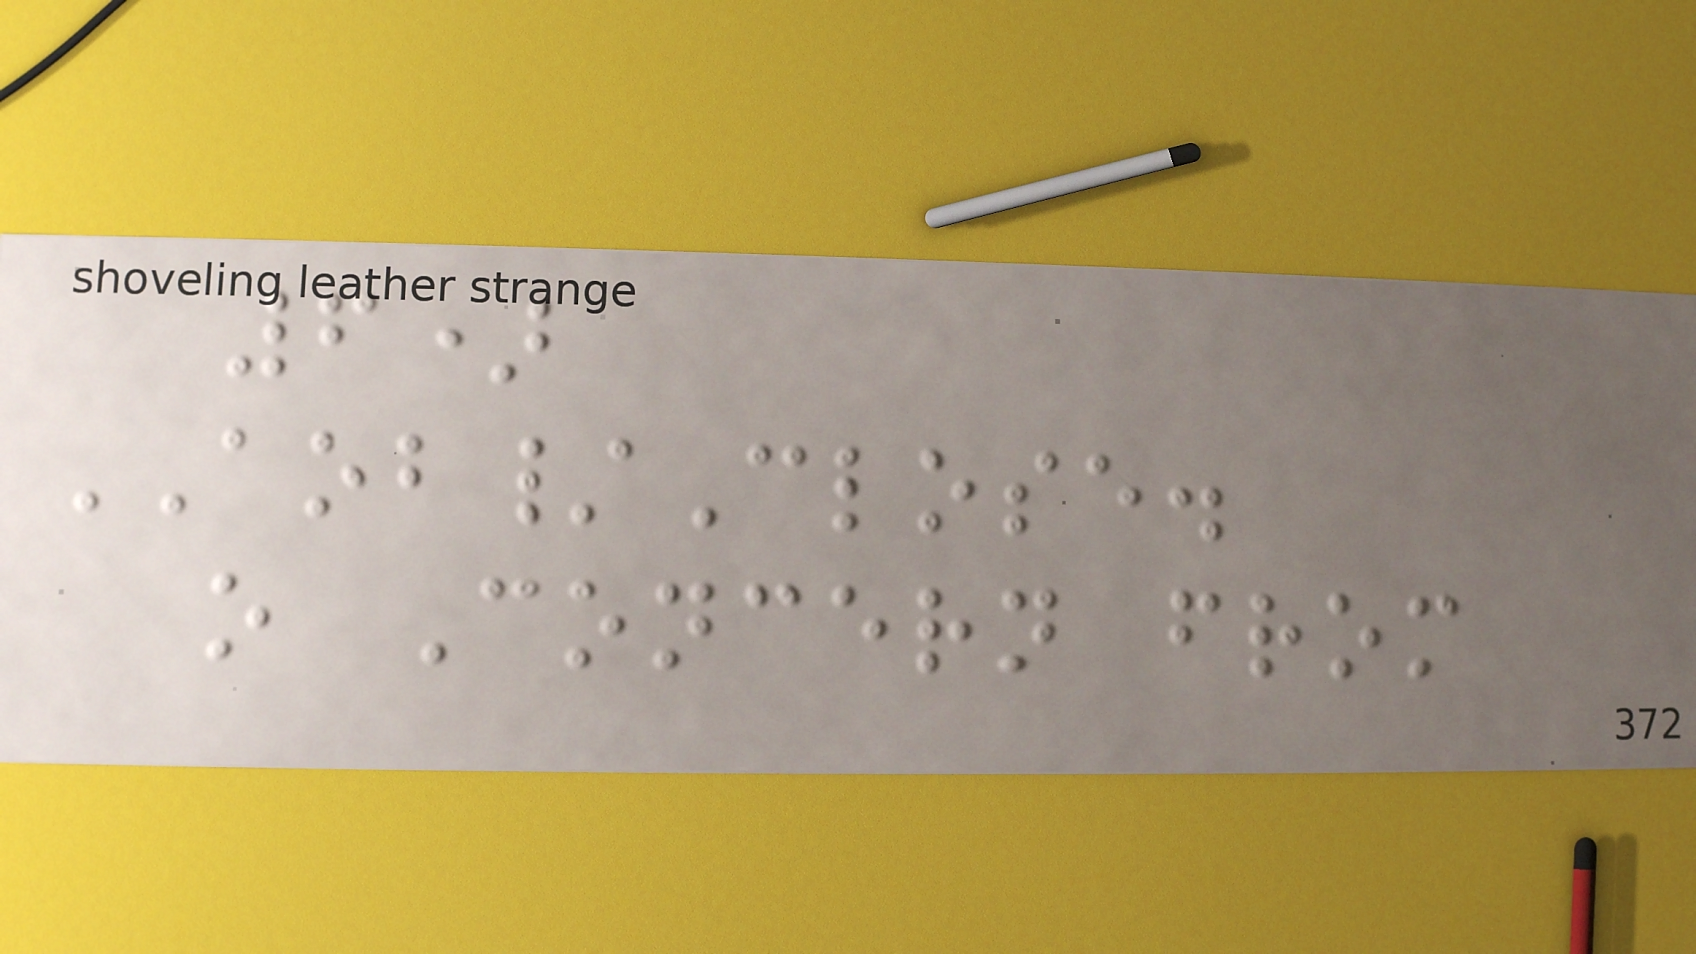6)
AOB/Close.
o Concern from
